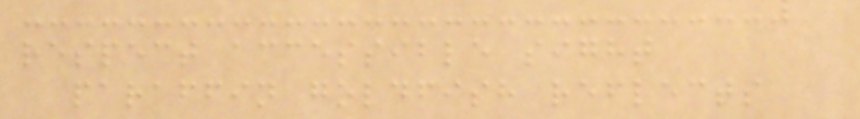respect accessible sight
paraffin goldfish reflects
